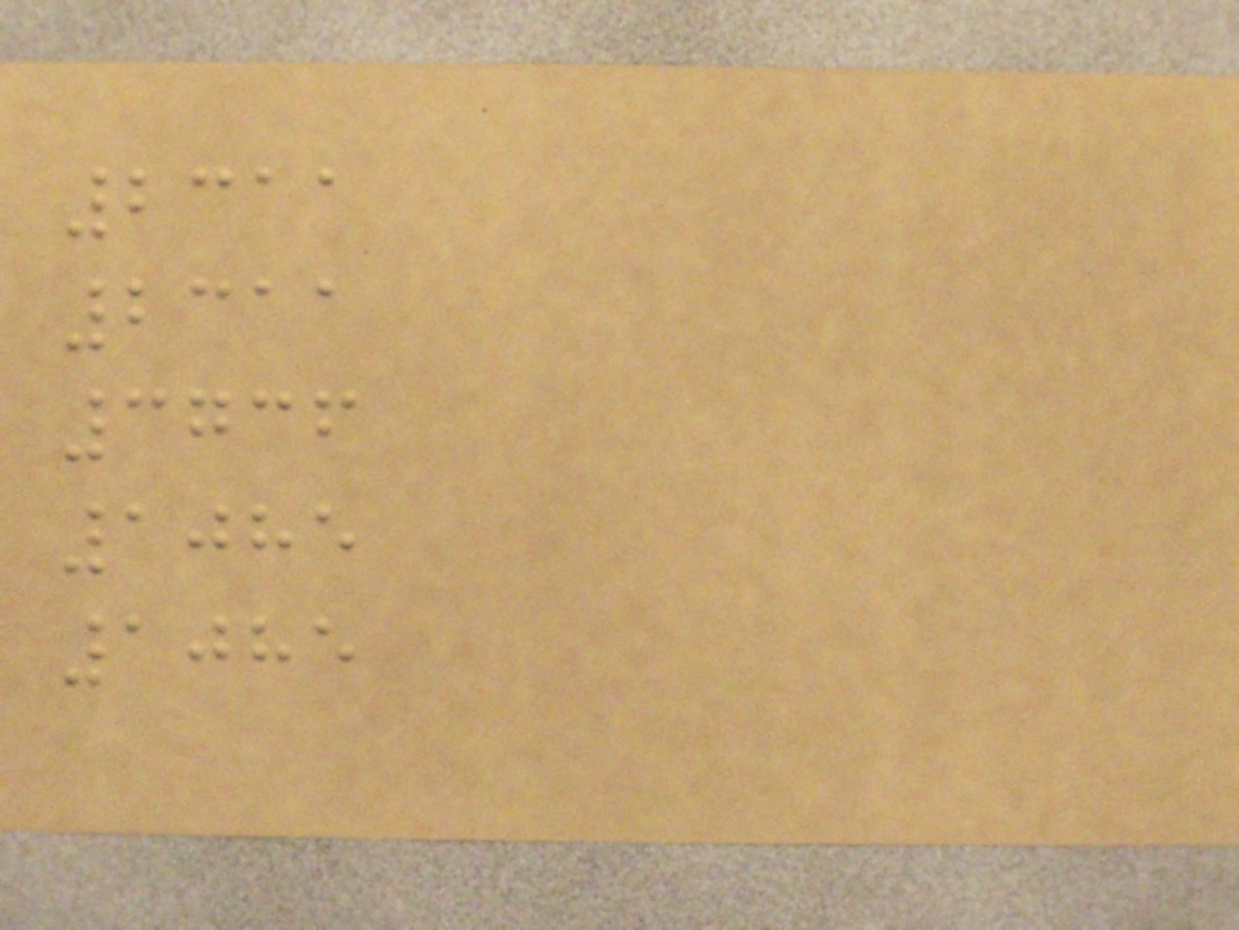2311
2311
3736
1085
1085
